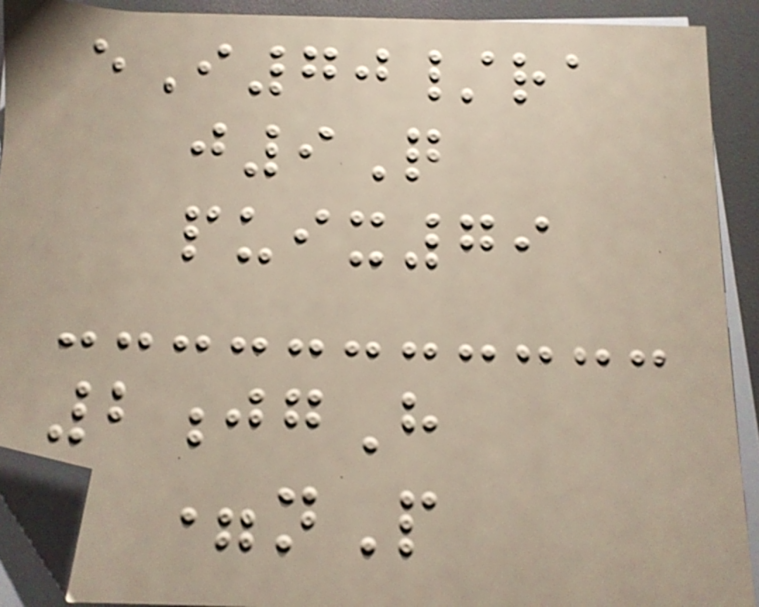eI70/ra
j9Q
puix79
2jgH
=nP
